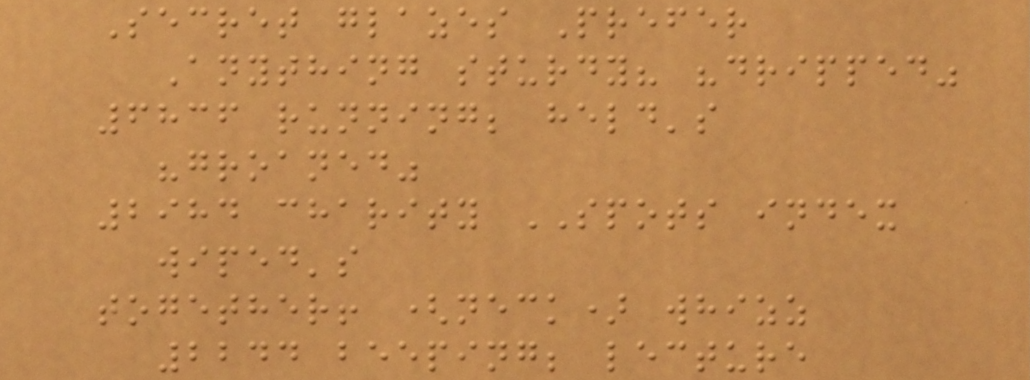Secret glazes Prefer
Anything sturdy? "dripped"
6836 running; held's
"groaned"
2984 charity SPOTS index
wiped's
together! (neck) whizz
2244 beeping; lecture
